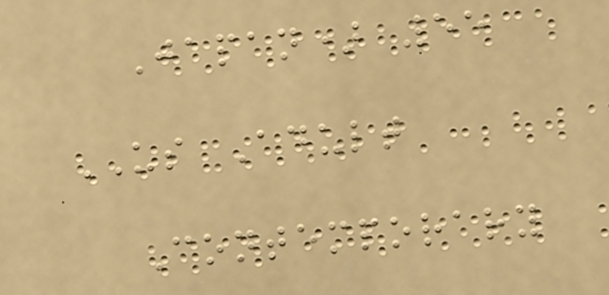Japan) 55
US Adult
Contemporary
